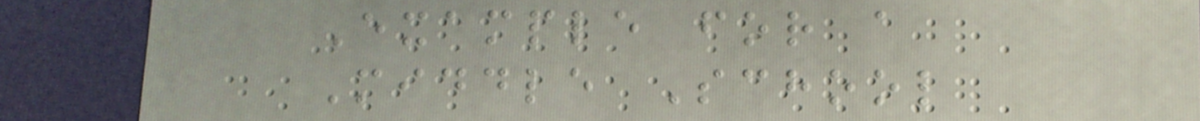Example for a
Middle School
